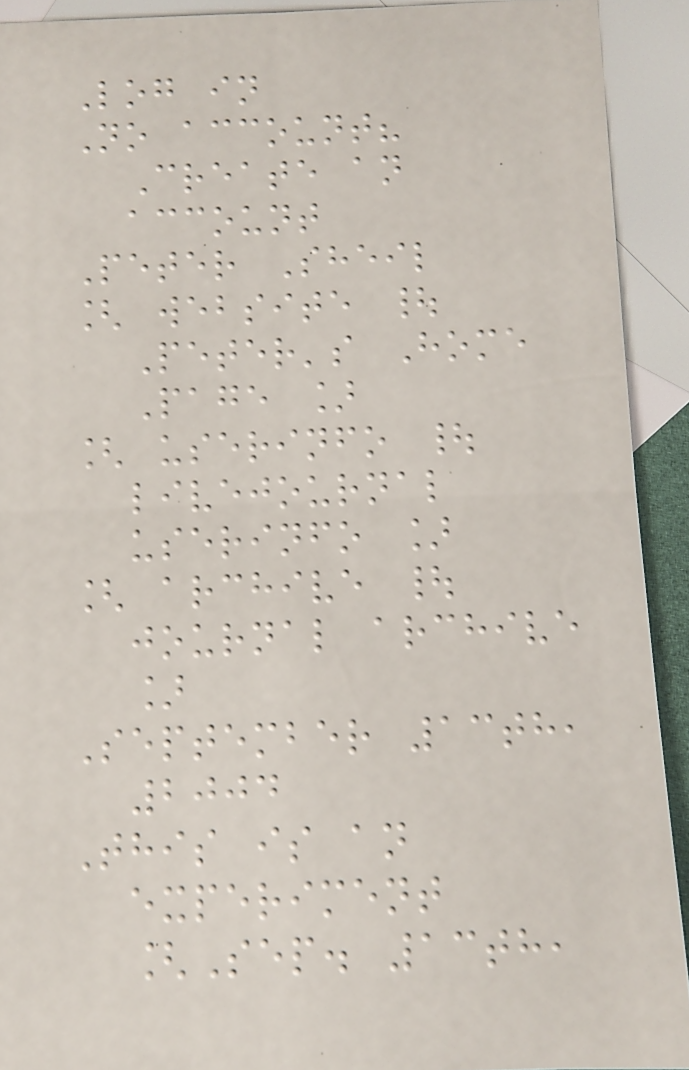Log in
No account?
Create an
account
Peter Sheil
[ website |
Peter's Home
Page ]
[ userinfo |
livejournal
userinfo ]
[ archive |
journal archive
]
September 13th,
2004
This is an
experiment
[Sep. 13th,
